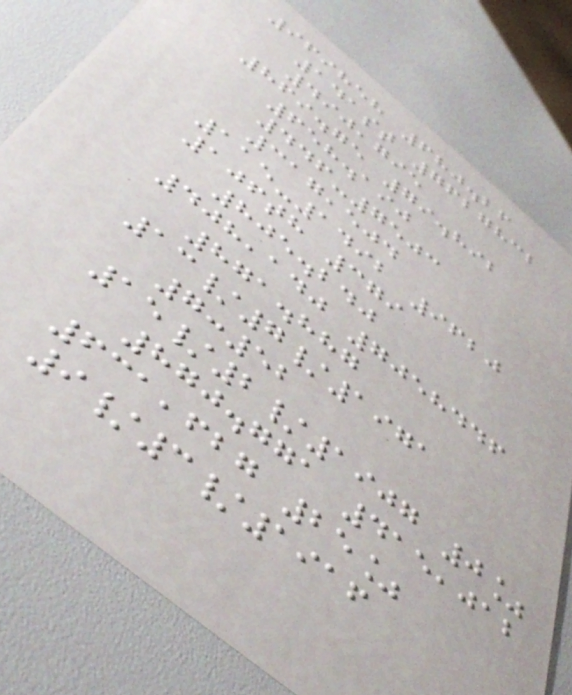969858 680.26
141st 7627832
490,795
869.75 79.892
658.190
446-7503
317,504
115-1492 9620
106th 379
805.240
408,140 7058446
871.887
13/7/1971
7:52
15/2/1907 0%
870.771 415,012
631,627 25%
9/3/1916
